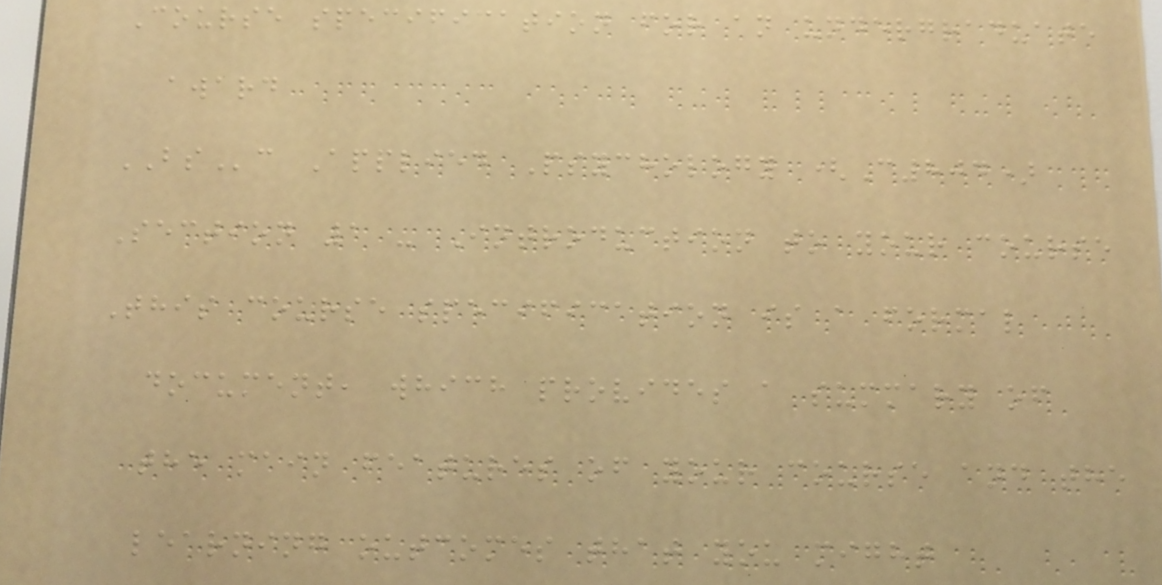Course specification for an undergraduate
award
BSc Applied Psychology (C804)
Section 1 - Introduction to your course
This course specification is a formal
document, which provides a summary of
the main features of your course and the
learning outcomes that you might
